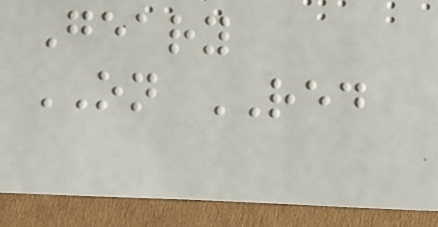Geary
ON RED
